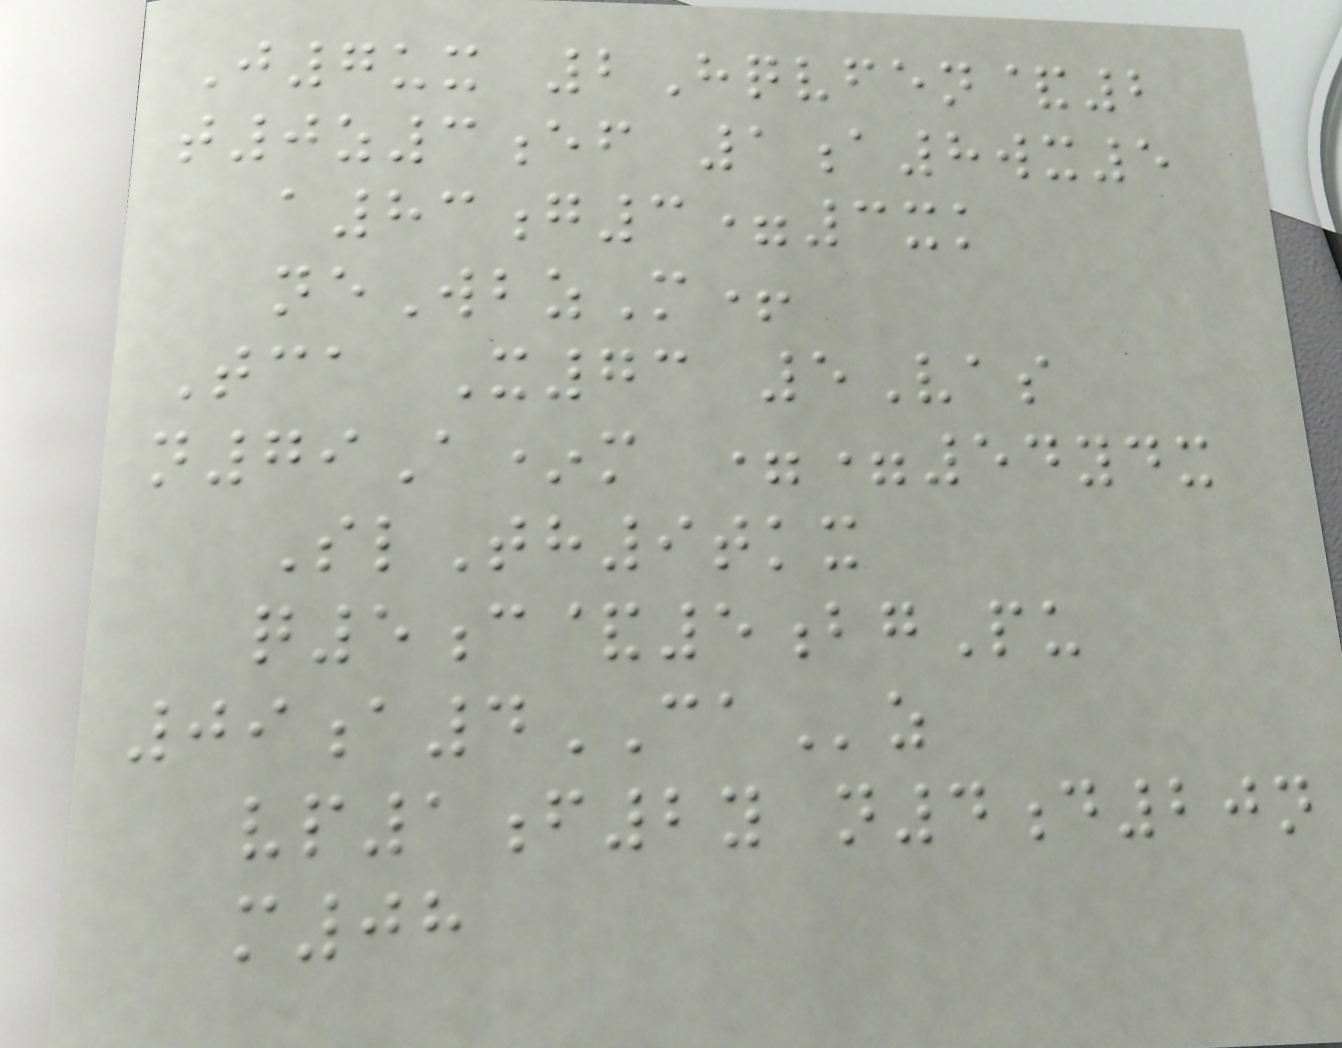J7ux 2Hqvfen&2
t0z3ef 1a8wx5
a83g3=3xk
neWbzM+
Tca X73 5Vas
n79A*m ==54ydx
SlTh9tkx
q5c&5bgPu
09a4CAz
vp1f2y n4d20n
m08
